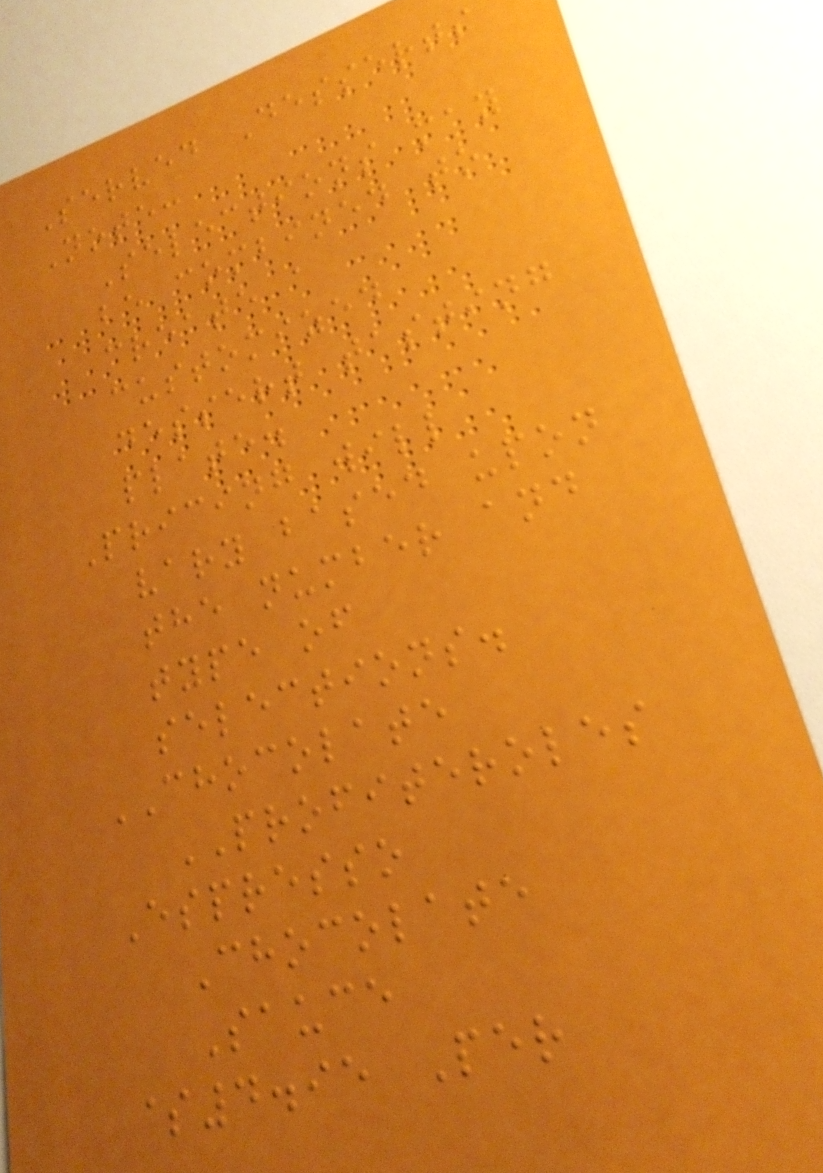Served Desserts
Note:
Selections may
be combined to
create a
customized
dessert tasting
plate.
Pricing will
vary based upon
the number and
type of
selections.
CHOCOLATE
PROFITEROLES
Espresso
Chocolate
Sauce
$4.95 Per
